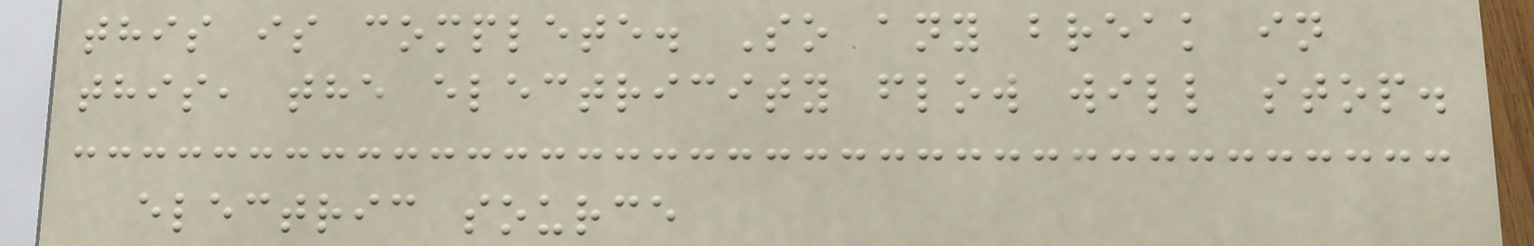this is complete. So any break in
this, the electricity flow will stop.
electric source
